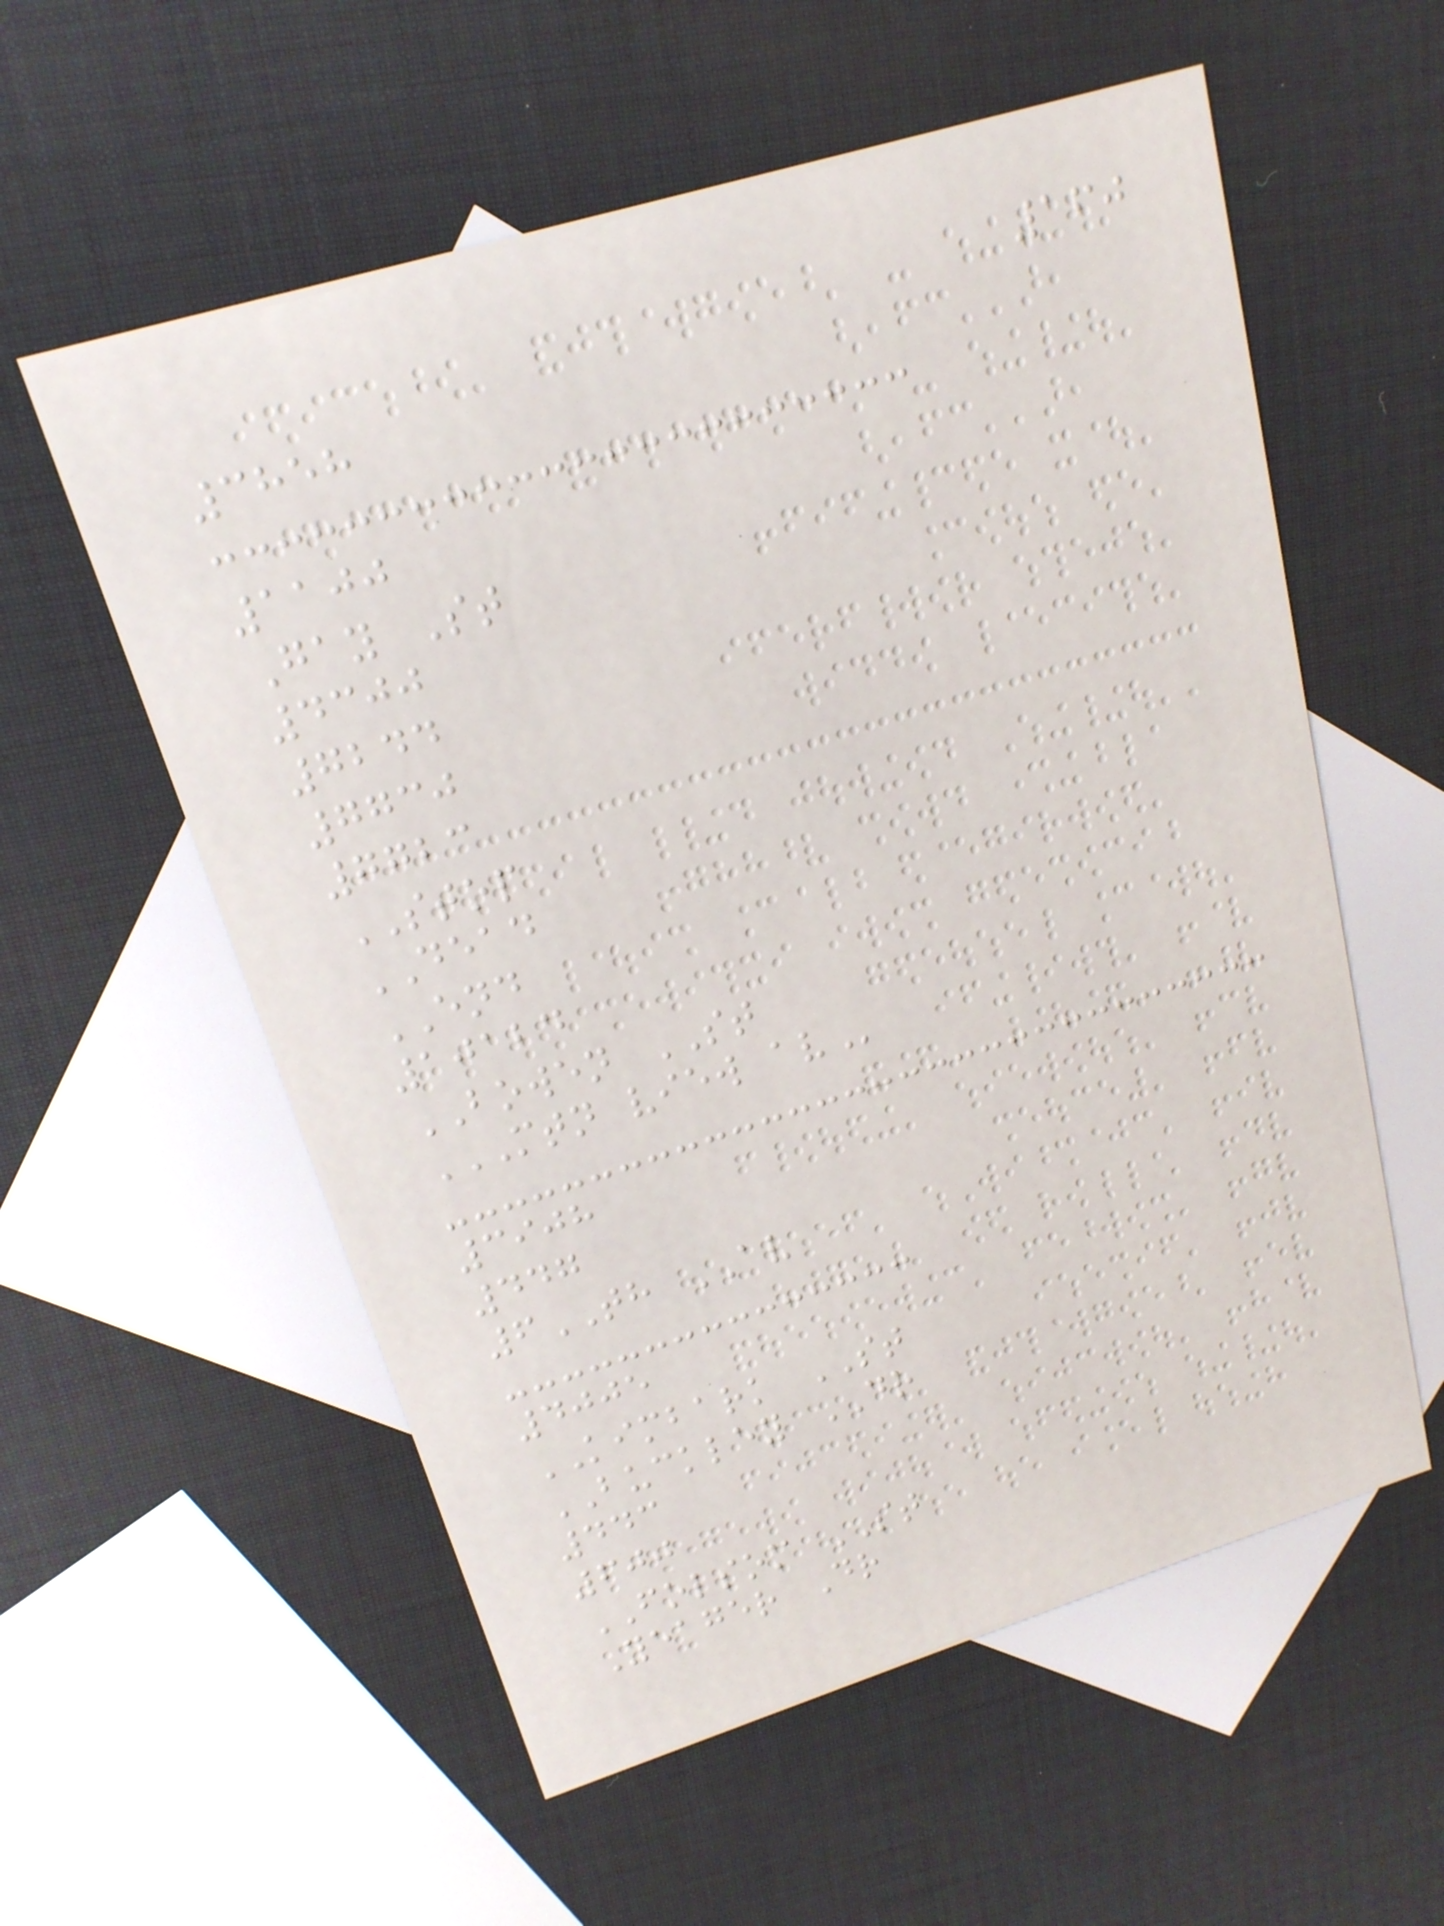160
3858
1100
Gay St
4300
7244
7730
7723
STOP
DEAD
END
10124
BOWEN ST
MTN VIEW AV
3908
447
6TH AV
4005
KIMBARK ST
BUCKLEY DR
443
600
FOLSOM ST
Yeager Dr
